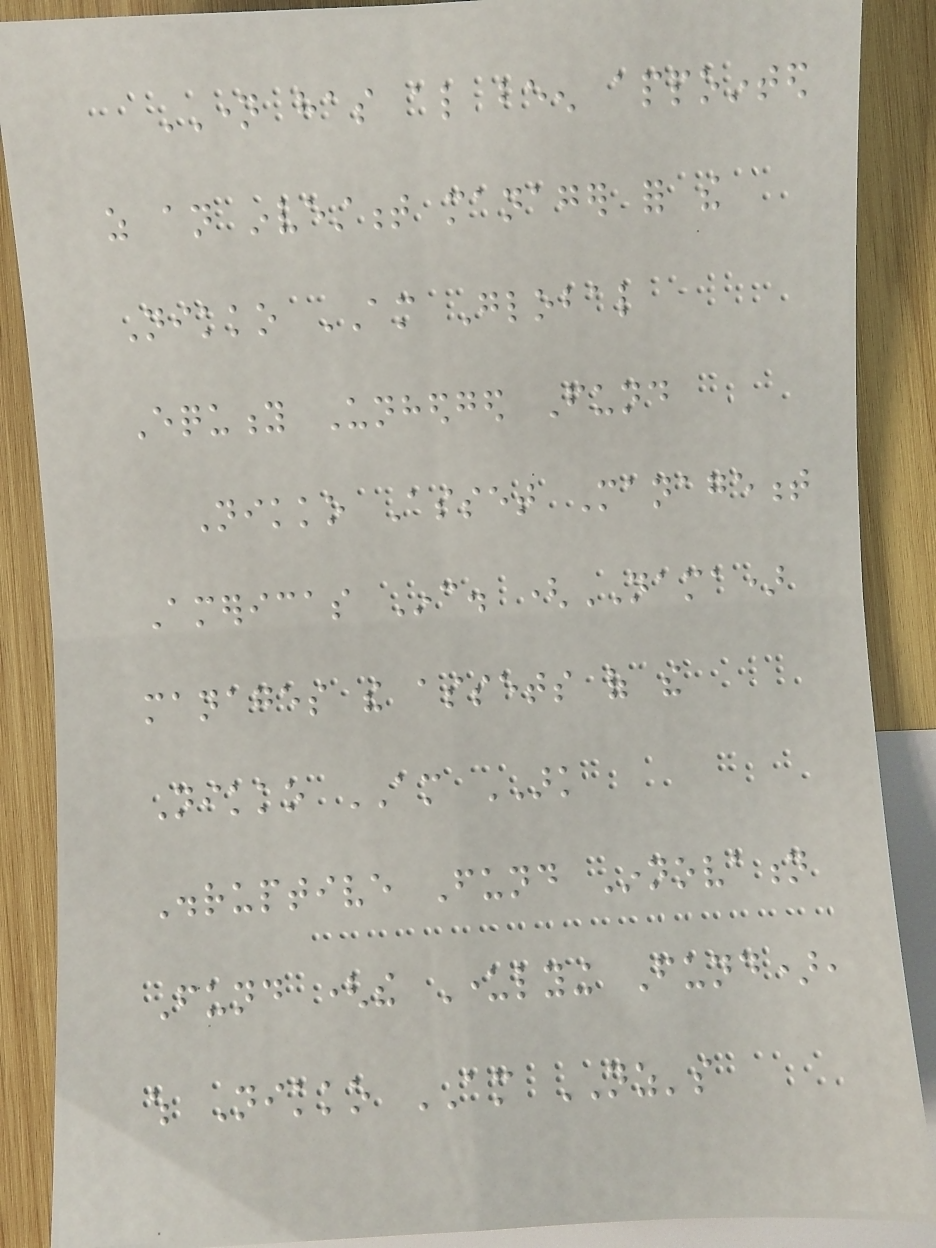NAME has also been appointed
as an investment manager for the
Nikko AM Global
Equity Unhedged Fund
Nikko Asset Management
Americas Inc. (NAMA)
manages the assets of the
Nikko AM ARK
Disruptive Fund Innovation
Fund (the Underlying Fund),
which Nikko AM NZ's
